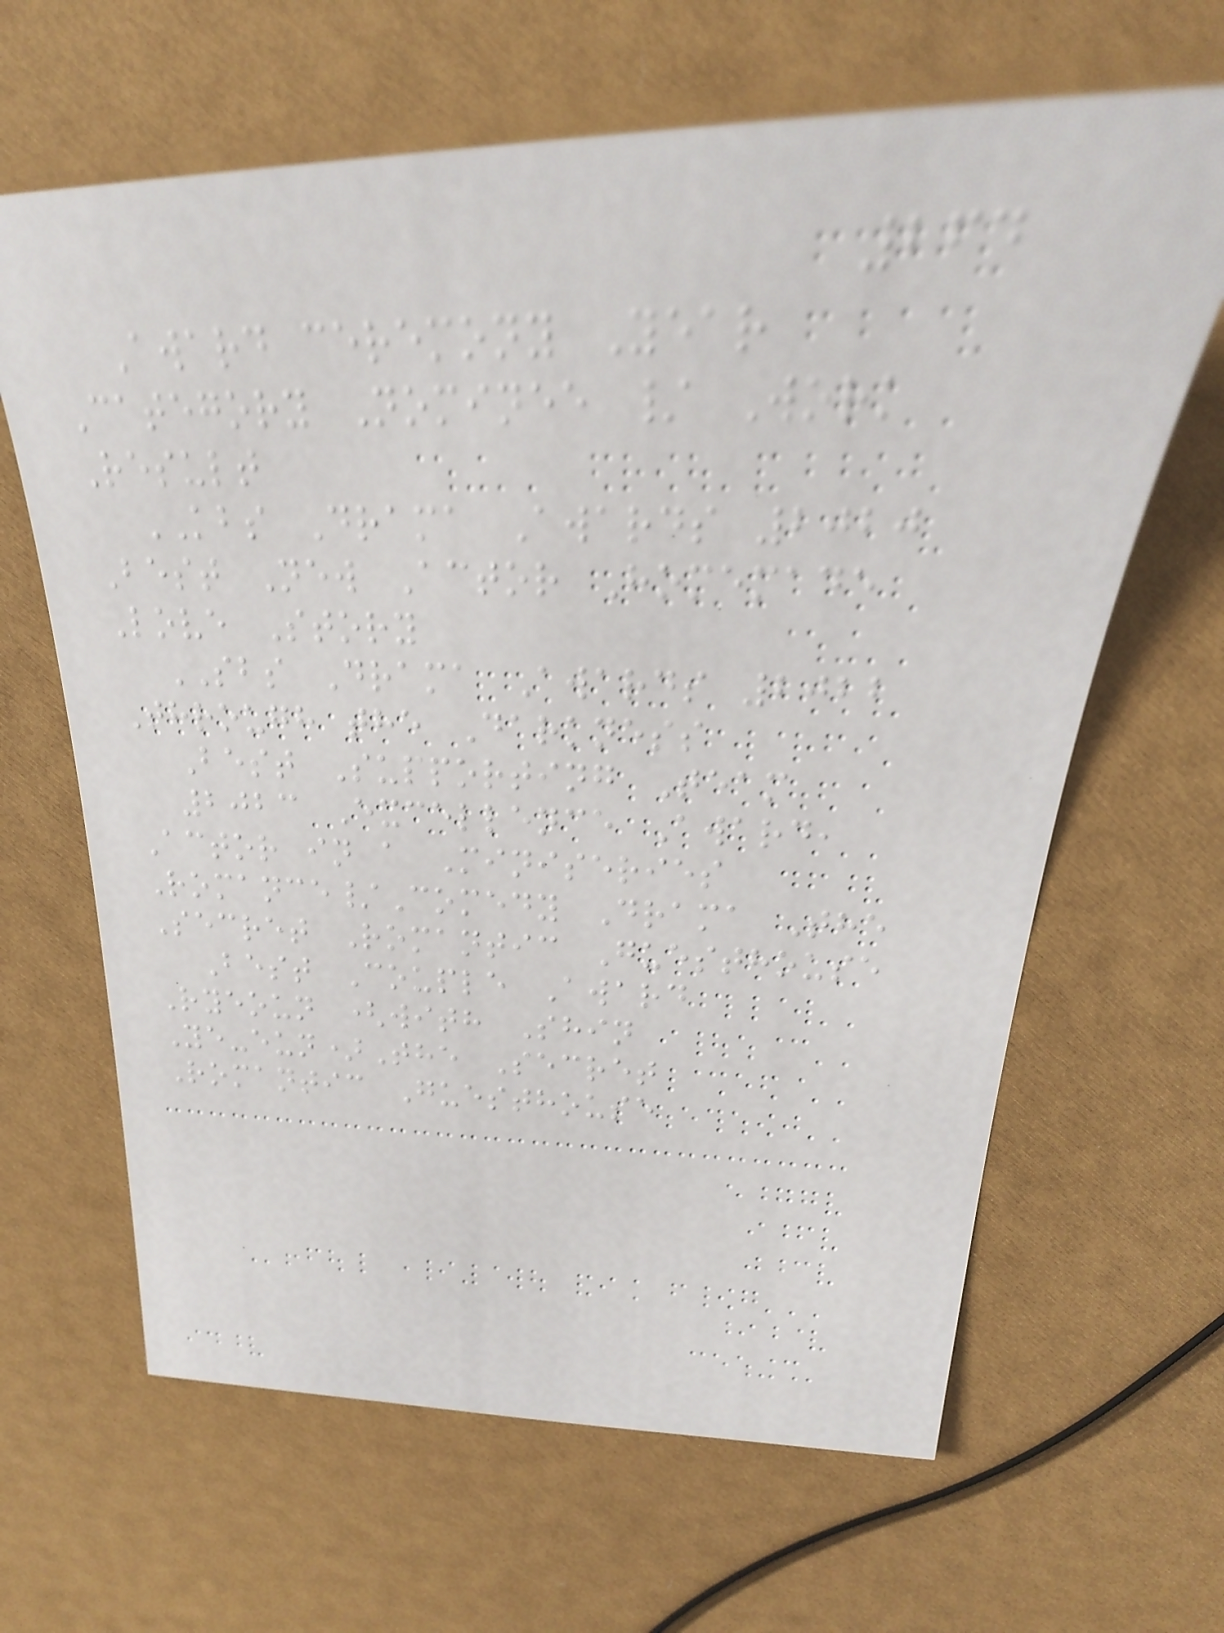264
Award ceremony Year
Category Nominee / Work
Result
KBS Drama Awards 2020
Best New Actor Homemade
Love Story
SBS Drama Awards 2022
Through the Darkness
Best Supporting Team
2023 Excellence Award,
Actor in a Miniseries
Romance/Comedy Drama The
Secret Romantic Guesthouse
Best Couple Award
Ryeoun (with Shin
Ye-eun)The Secret
Romantic Guesthouse
